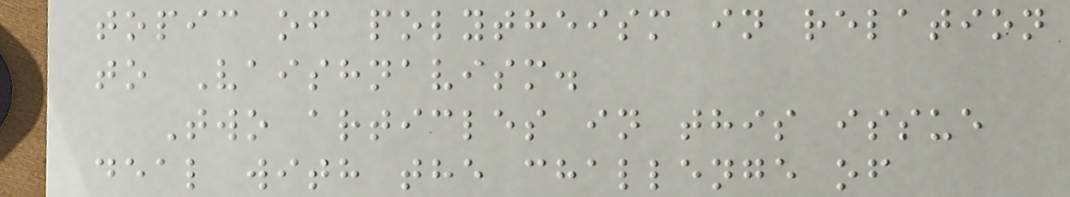topic of polytheism in relation
to Vaishnavism.
Two articles in this issue
deal with the challenge of
